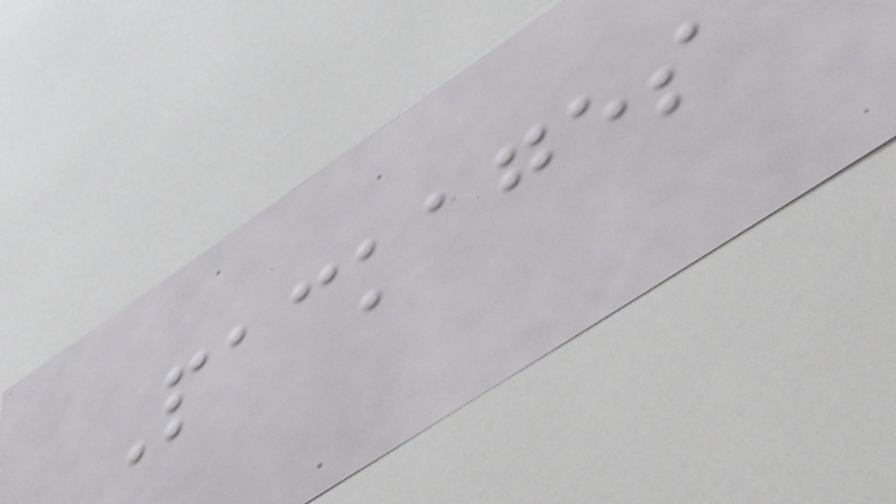Packages
